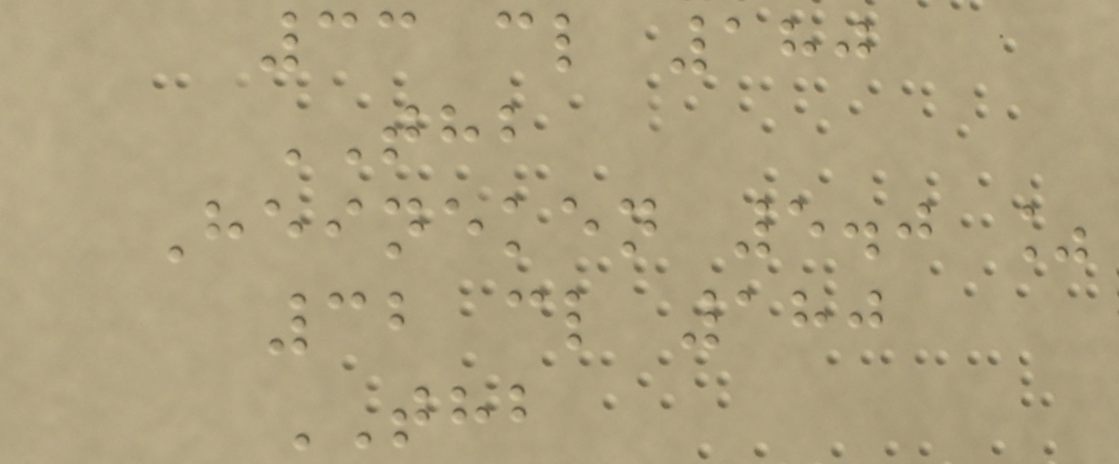33 cl 180
THB
Heineken 5.0 %
32 cl 180
THB
